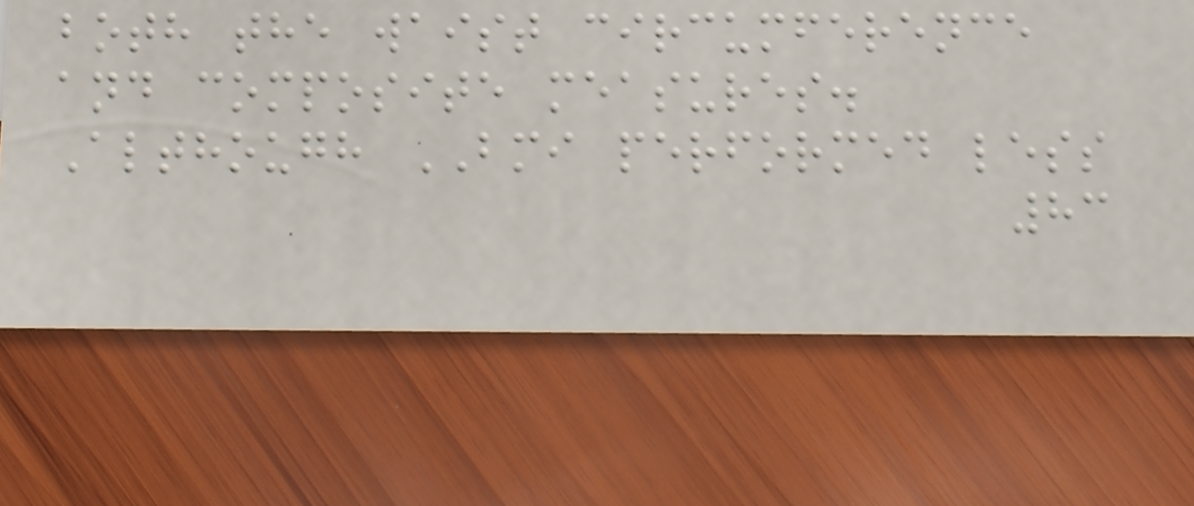both the waist circumference
and composite measures.
Although BMI performed less
83
